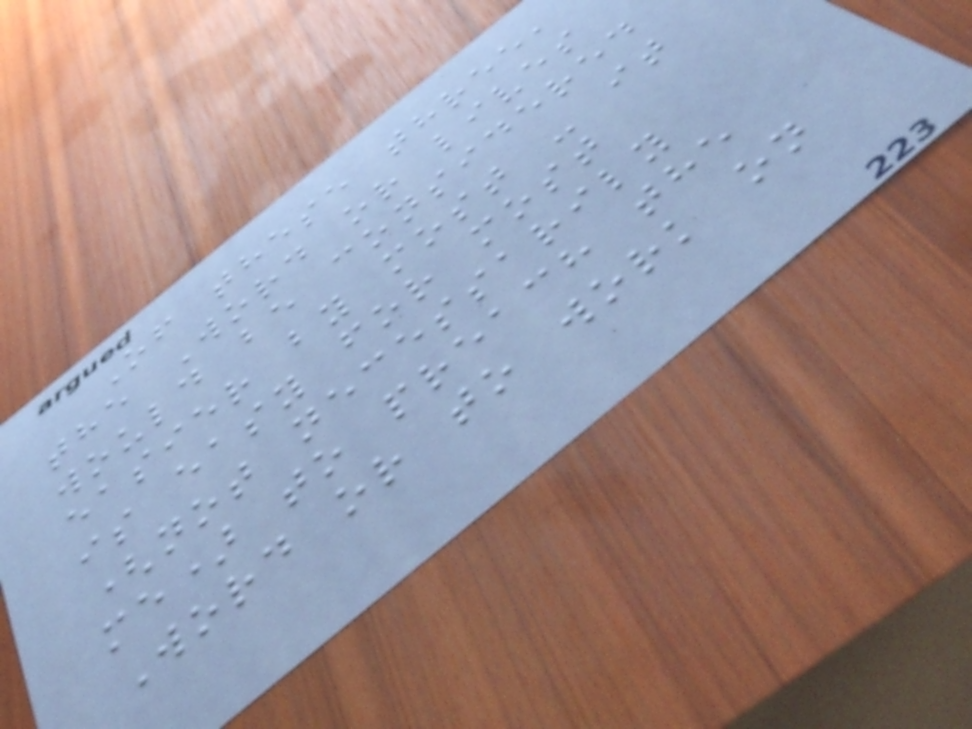Of these three,
the Word or lives
would be considered
easier by most - it
is easy for most
(not necessarily
me) to preach the
Word or to work on
